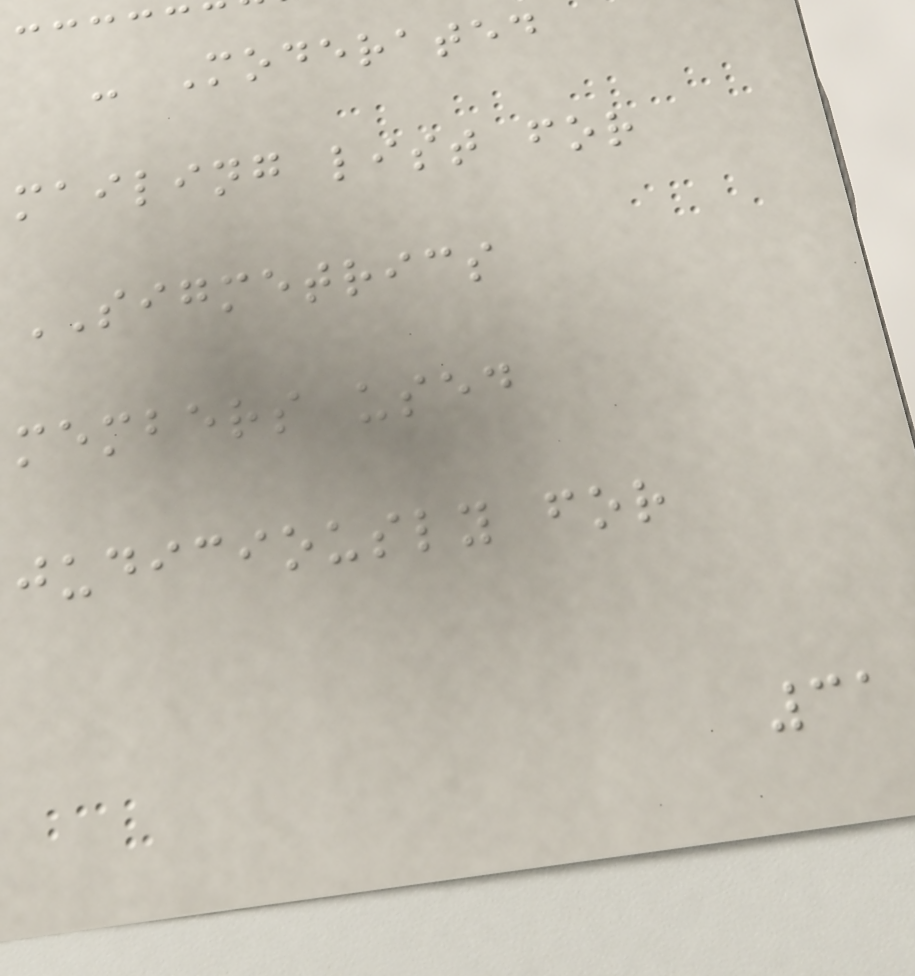- Moderated
mailing list for
SIGMETRICS
members used
judiciously for
31
